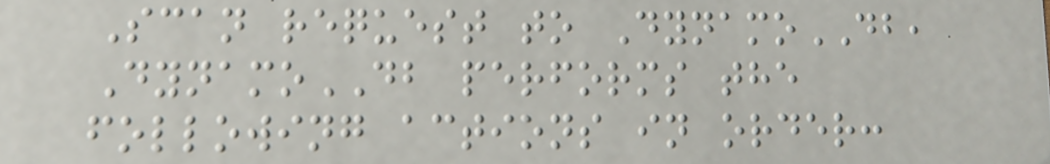Scan request to DynamoDB,
DynamoDB performs the
following actions in order:
